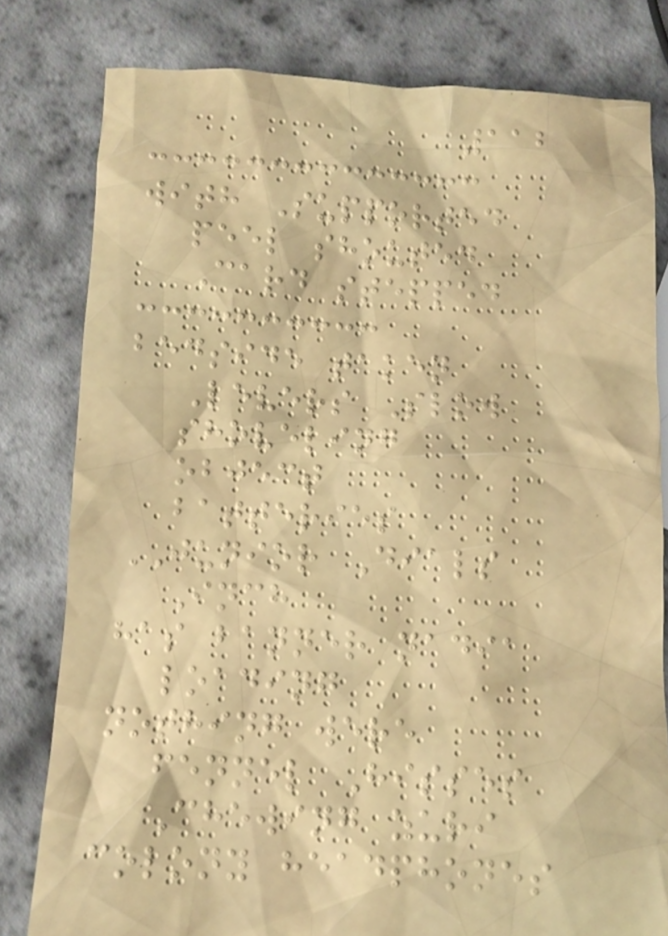112
with Supported
peel shouted
Card stepped
bedside taken
Levers Slow
shoveling
object
batteries
JUNIOR Dials
Inch
has banner nadia
loading
nothing were
fennel Hisses
Chewing zuri
colony headphones
